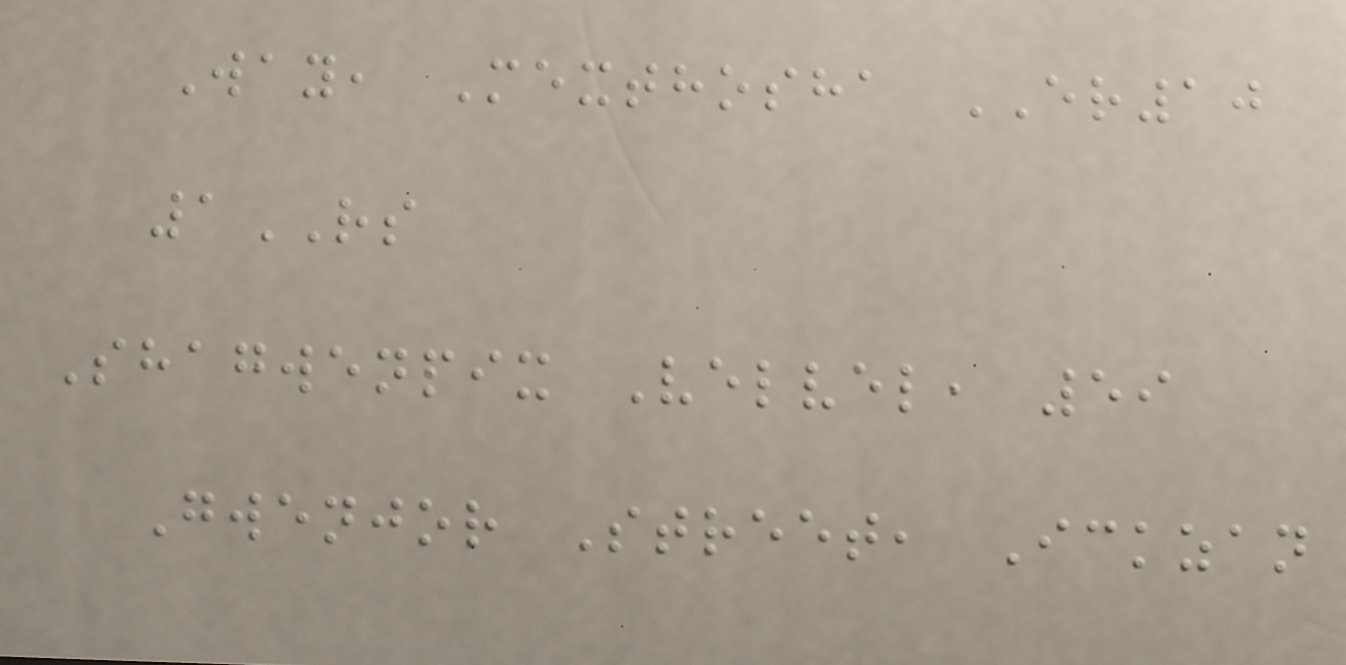Way, Mexthosha ER10
1RS
Shagwenpix Velvel, 59
Gwenjor Street, Ickzan
